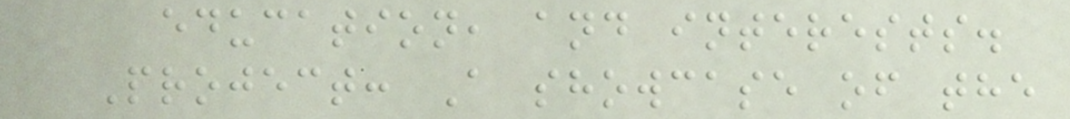education, and interests.
Project: A showcase of the
